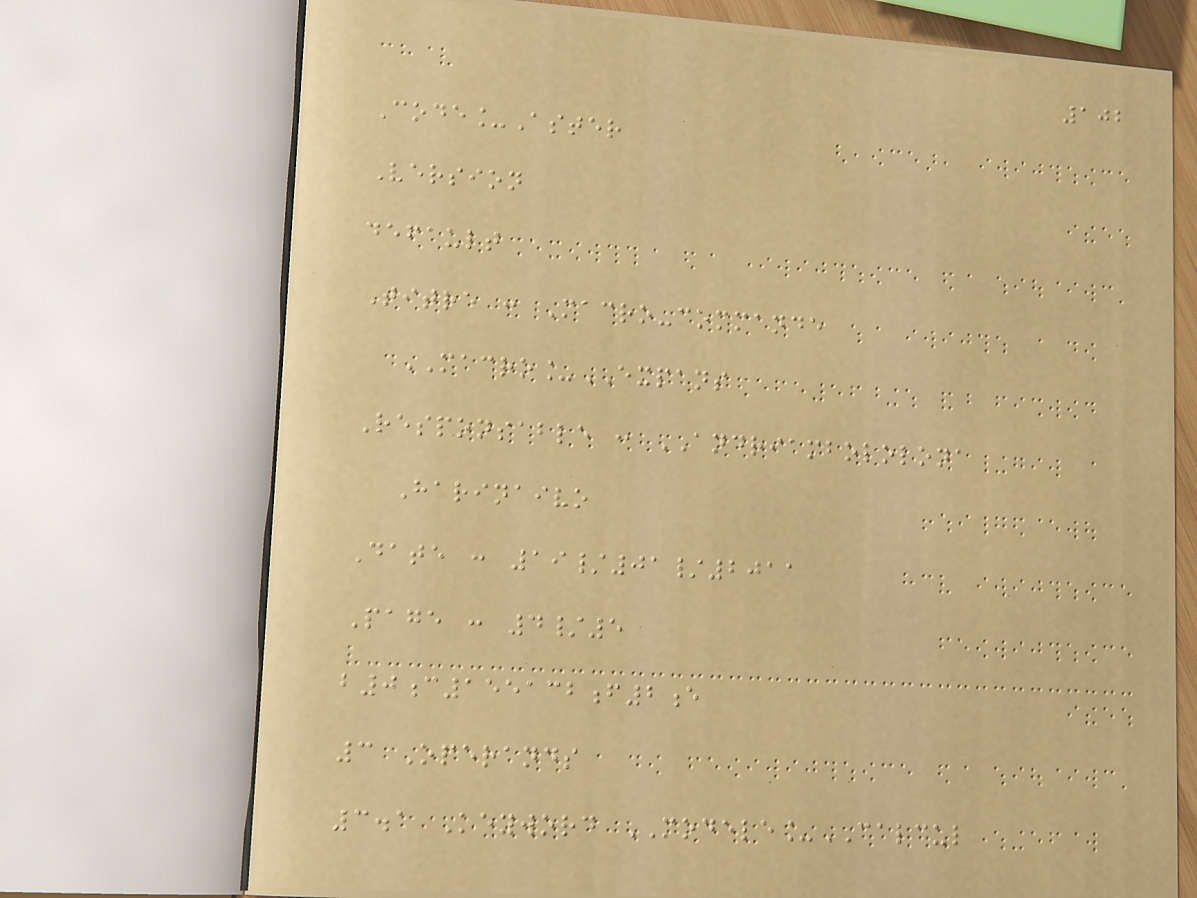102
Code_Aster
Version
default
Titre : Macro-commande
MACRO_EXPANS
Responsable : ANDRIAMBOLOLONA
Harinaivo
Date : 19/01/2011
Page : 4/5
b0c155132f2e
3 Operands
3.1 Keyword MODELE_CALCUL
